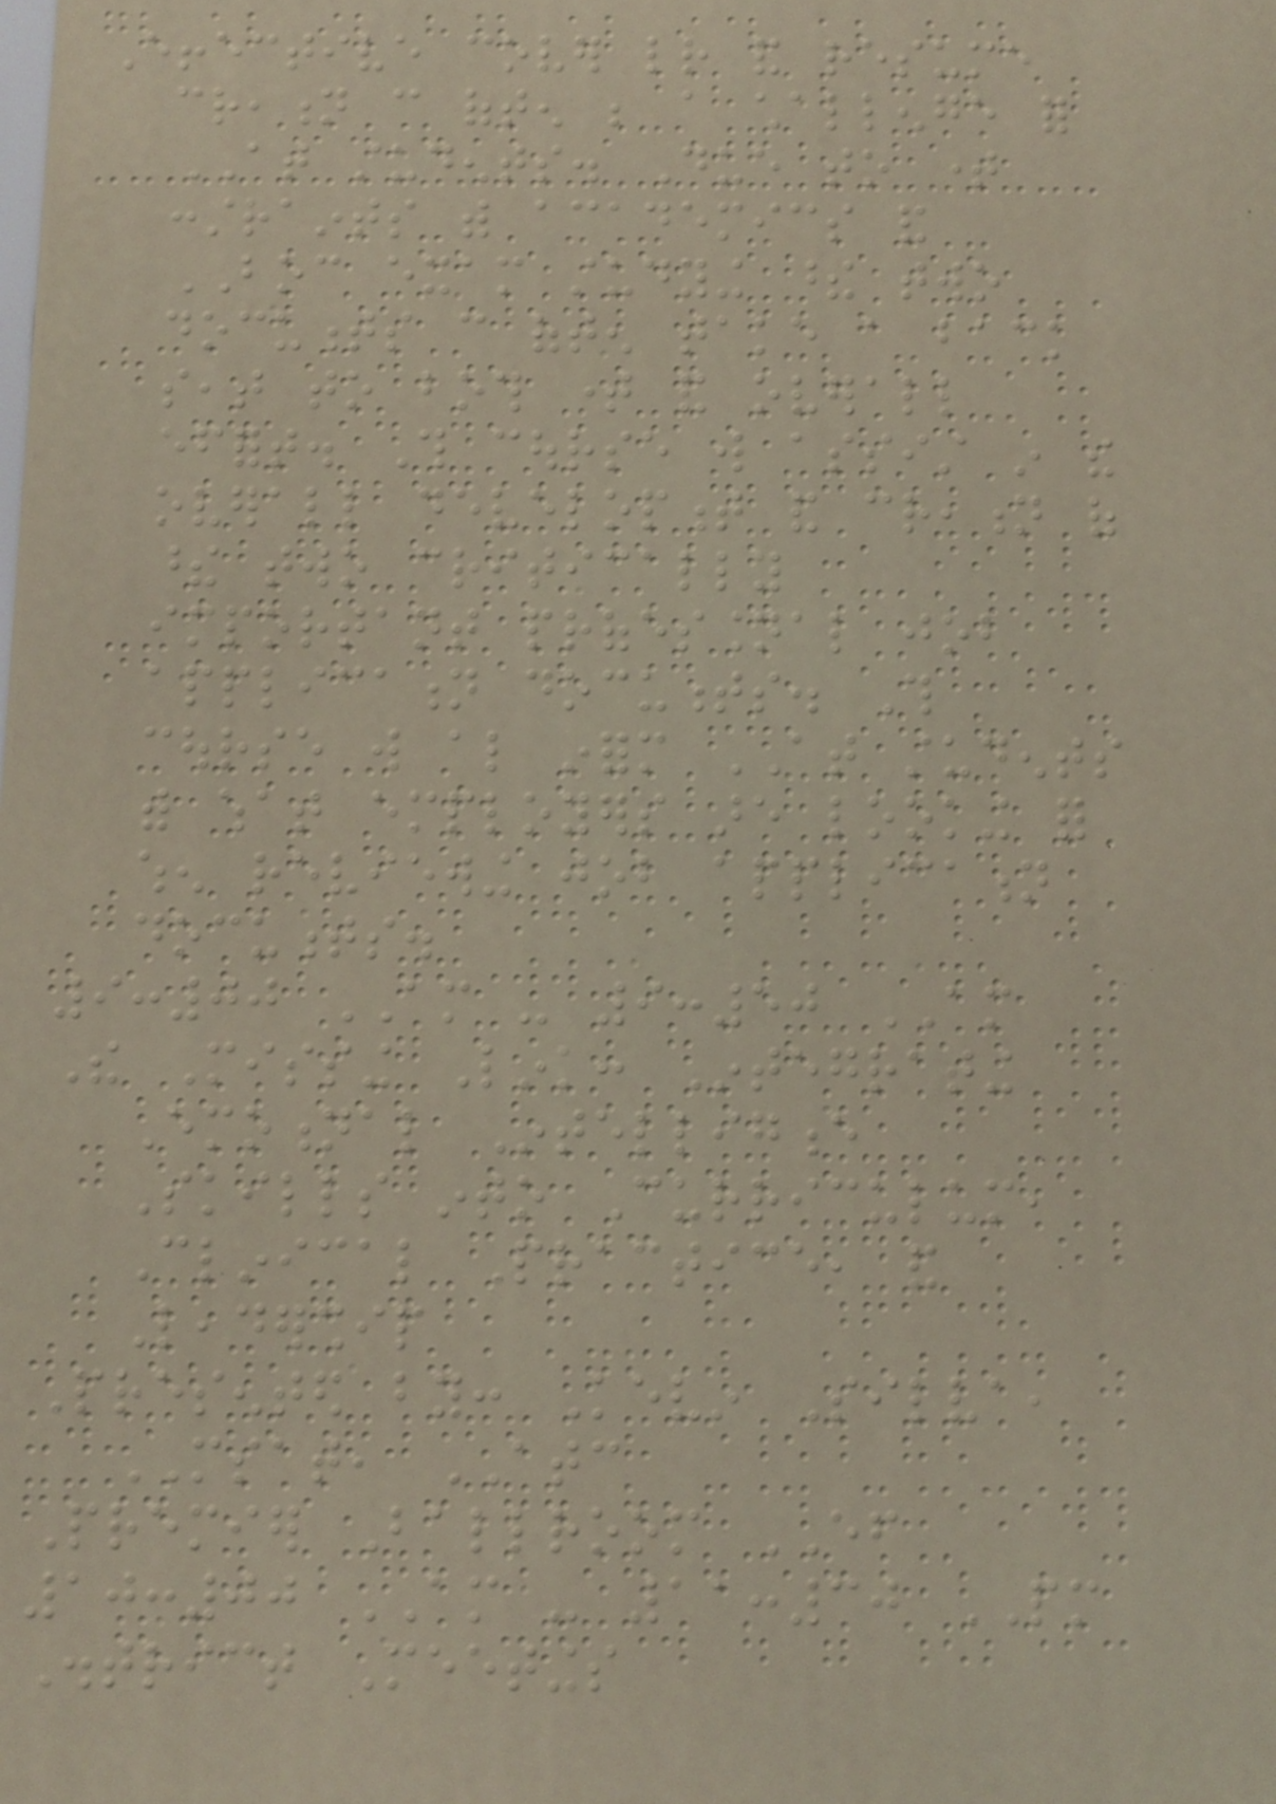Effective cover letter and resume
creation can often be a challenge for
AT students. Due to time
constraints with academics and
BOC exam studying these two
documents can often take a back
seat to both time and overall
effort. This course will assist in the
overall development and creation of
these two critically
important professional job
application documents. This
course will also inform AT students
with what employers are looking for
when reviewing job application
documents.
9:00 AM - 9:50 AM
The Missing Link: Integrating
Emotional Intelligence
Skills into Curriculum,
Clinical Practice, and
Leadership
Presented by: Kevin Silva,
MSAT, ATC
Premier Ballroom EF
10:00 AM - 11:30 PM
District Meetings
